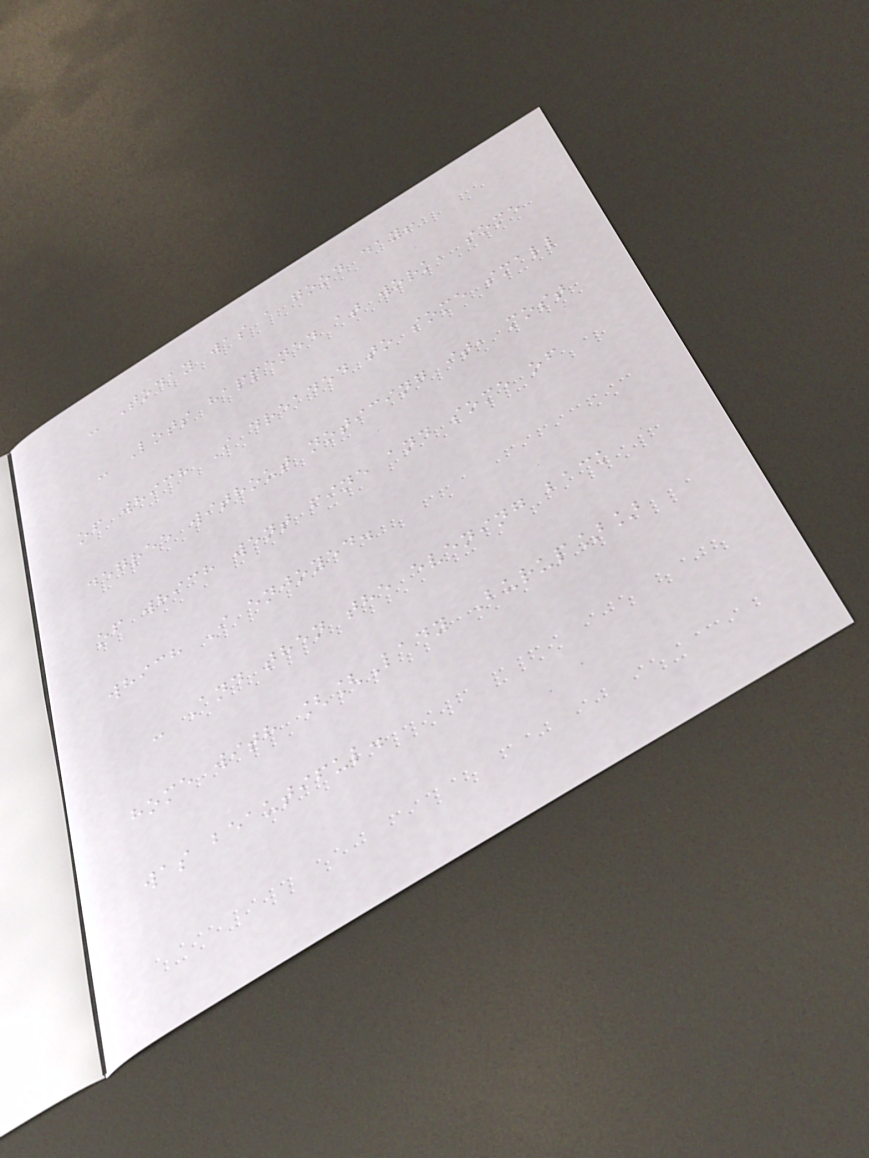- Today was a good day!
- Lots happened at work, some
of which I dreaded to some small
degree without noticing it, most
of which went fine and some of
which I enjoyed.
- And then the evening back
home with [[Lady Burup]]
was beautiful.
